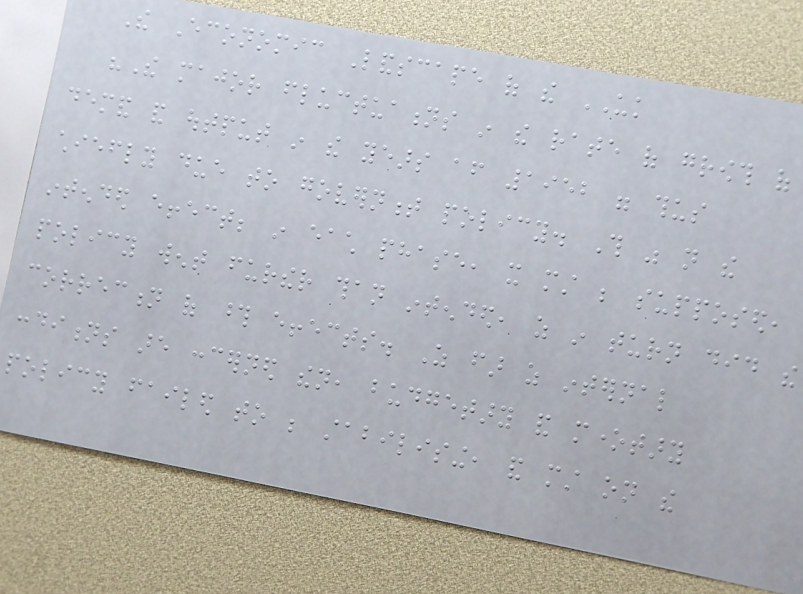The Economic Landscape of the UK
"The major fluctuations in the rate of growth of
demand and output in the years after 1952 were thus
chiefly due to government policy. This was not the
intended effect; in each phase, it must be supposed,
policy went further than intended, as in turn did the
correction of those effects. As far as internal
conditions are concerned then, budgetary and monetary
policy failed to be stabilising, and must on the
